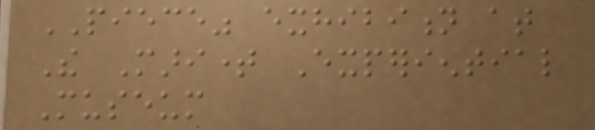PIECE" exhibition at
The Maritime Experiential
Museum
